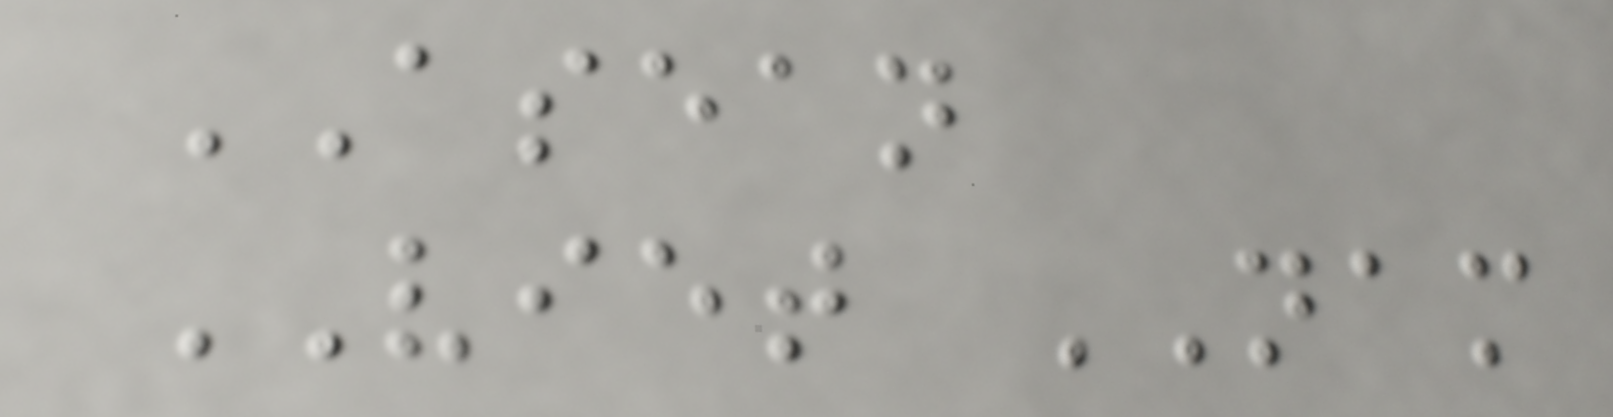ASEAN
VIET NAM
